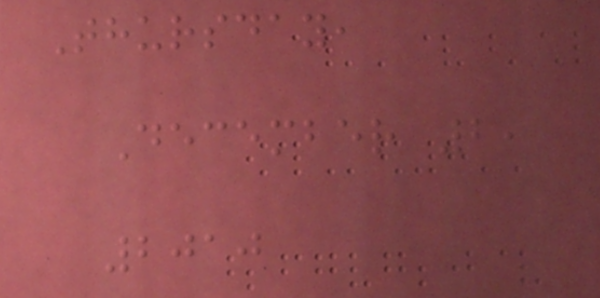Thursday,
December 2,
2010
